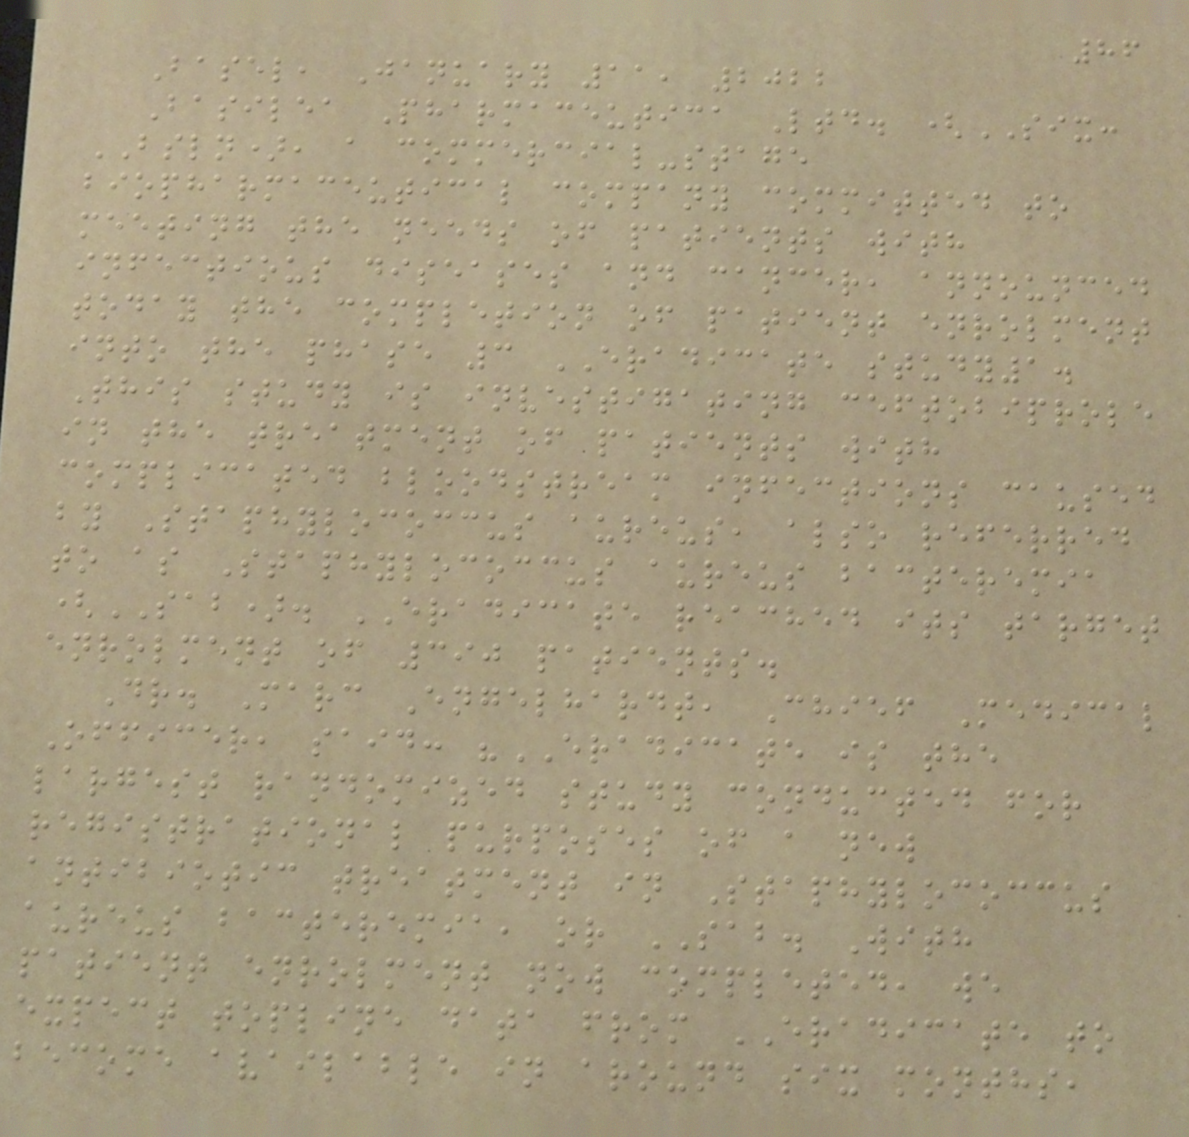86
Basel, January 11, 2022
Basilea Pharmaceutica Ltd. (SIX:
BSLN), a commercial-stage
biopharmaceutical company committed to
meeting the needs of patients with
infectious diseases and cancer, announced
today the completion of patient enrolment
into the phase 3 ERADICATE study1.
This study is investigating ceftobiprole
in the treatment of patients with
complicated bloodstream infections caused
by Staphylococcus aureus, also referred
to as Staphylococcus aureus bacteremia
(SAB). ERADICATE reached its target
enrolment of 390 patients.
Dr. Marc Engelhardt, Chief Medical
Officer, said: "ERADICATE is the
largest randomized study conducted for
registrational purposes of a new
antibiotic treatment in Staphylococcus
aureus bacteremia, or SAB. With
patient enrolment now completed, we
expect topline data from ERADICATE to
become available in around six months,
